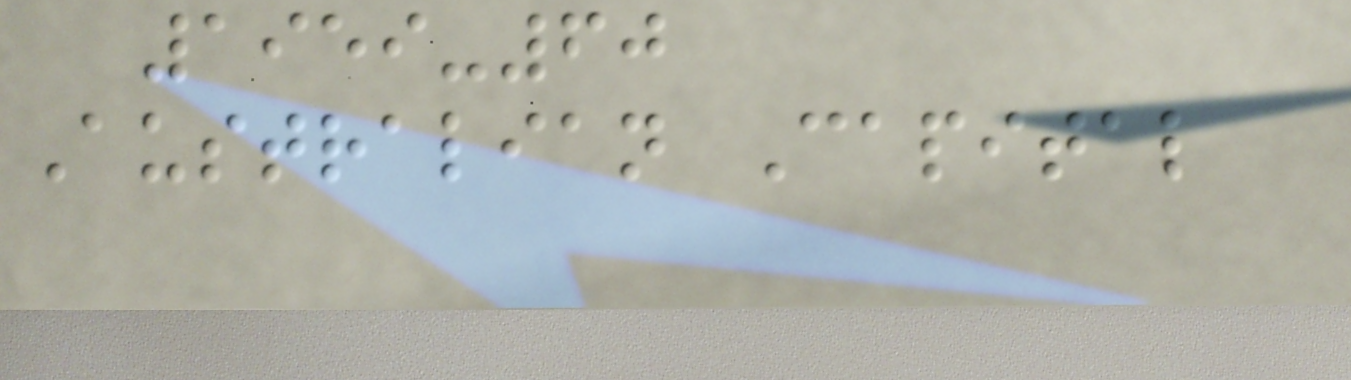1959-60
Australian Capital
